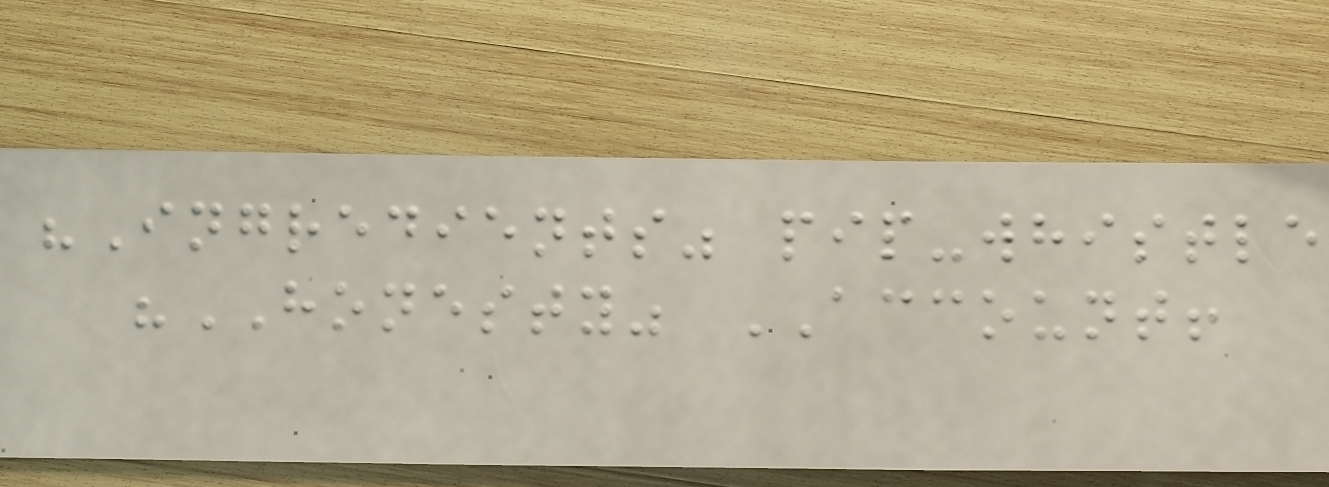"Ingredients" pip-whistle
"HONESTY" ACCOUNT!
